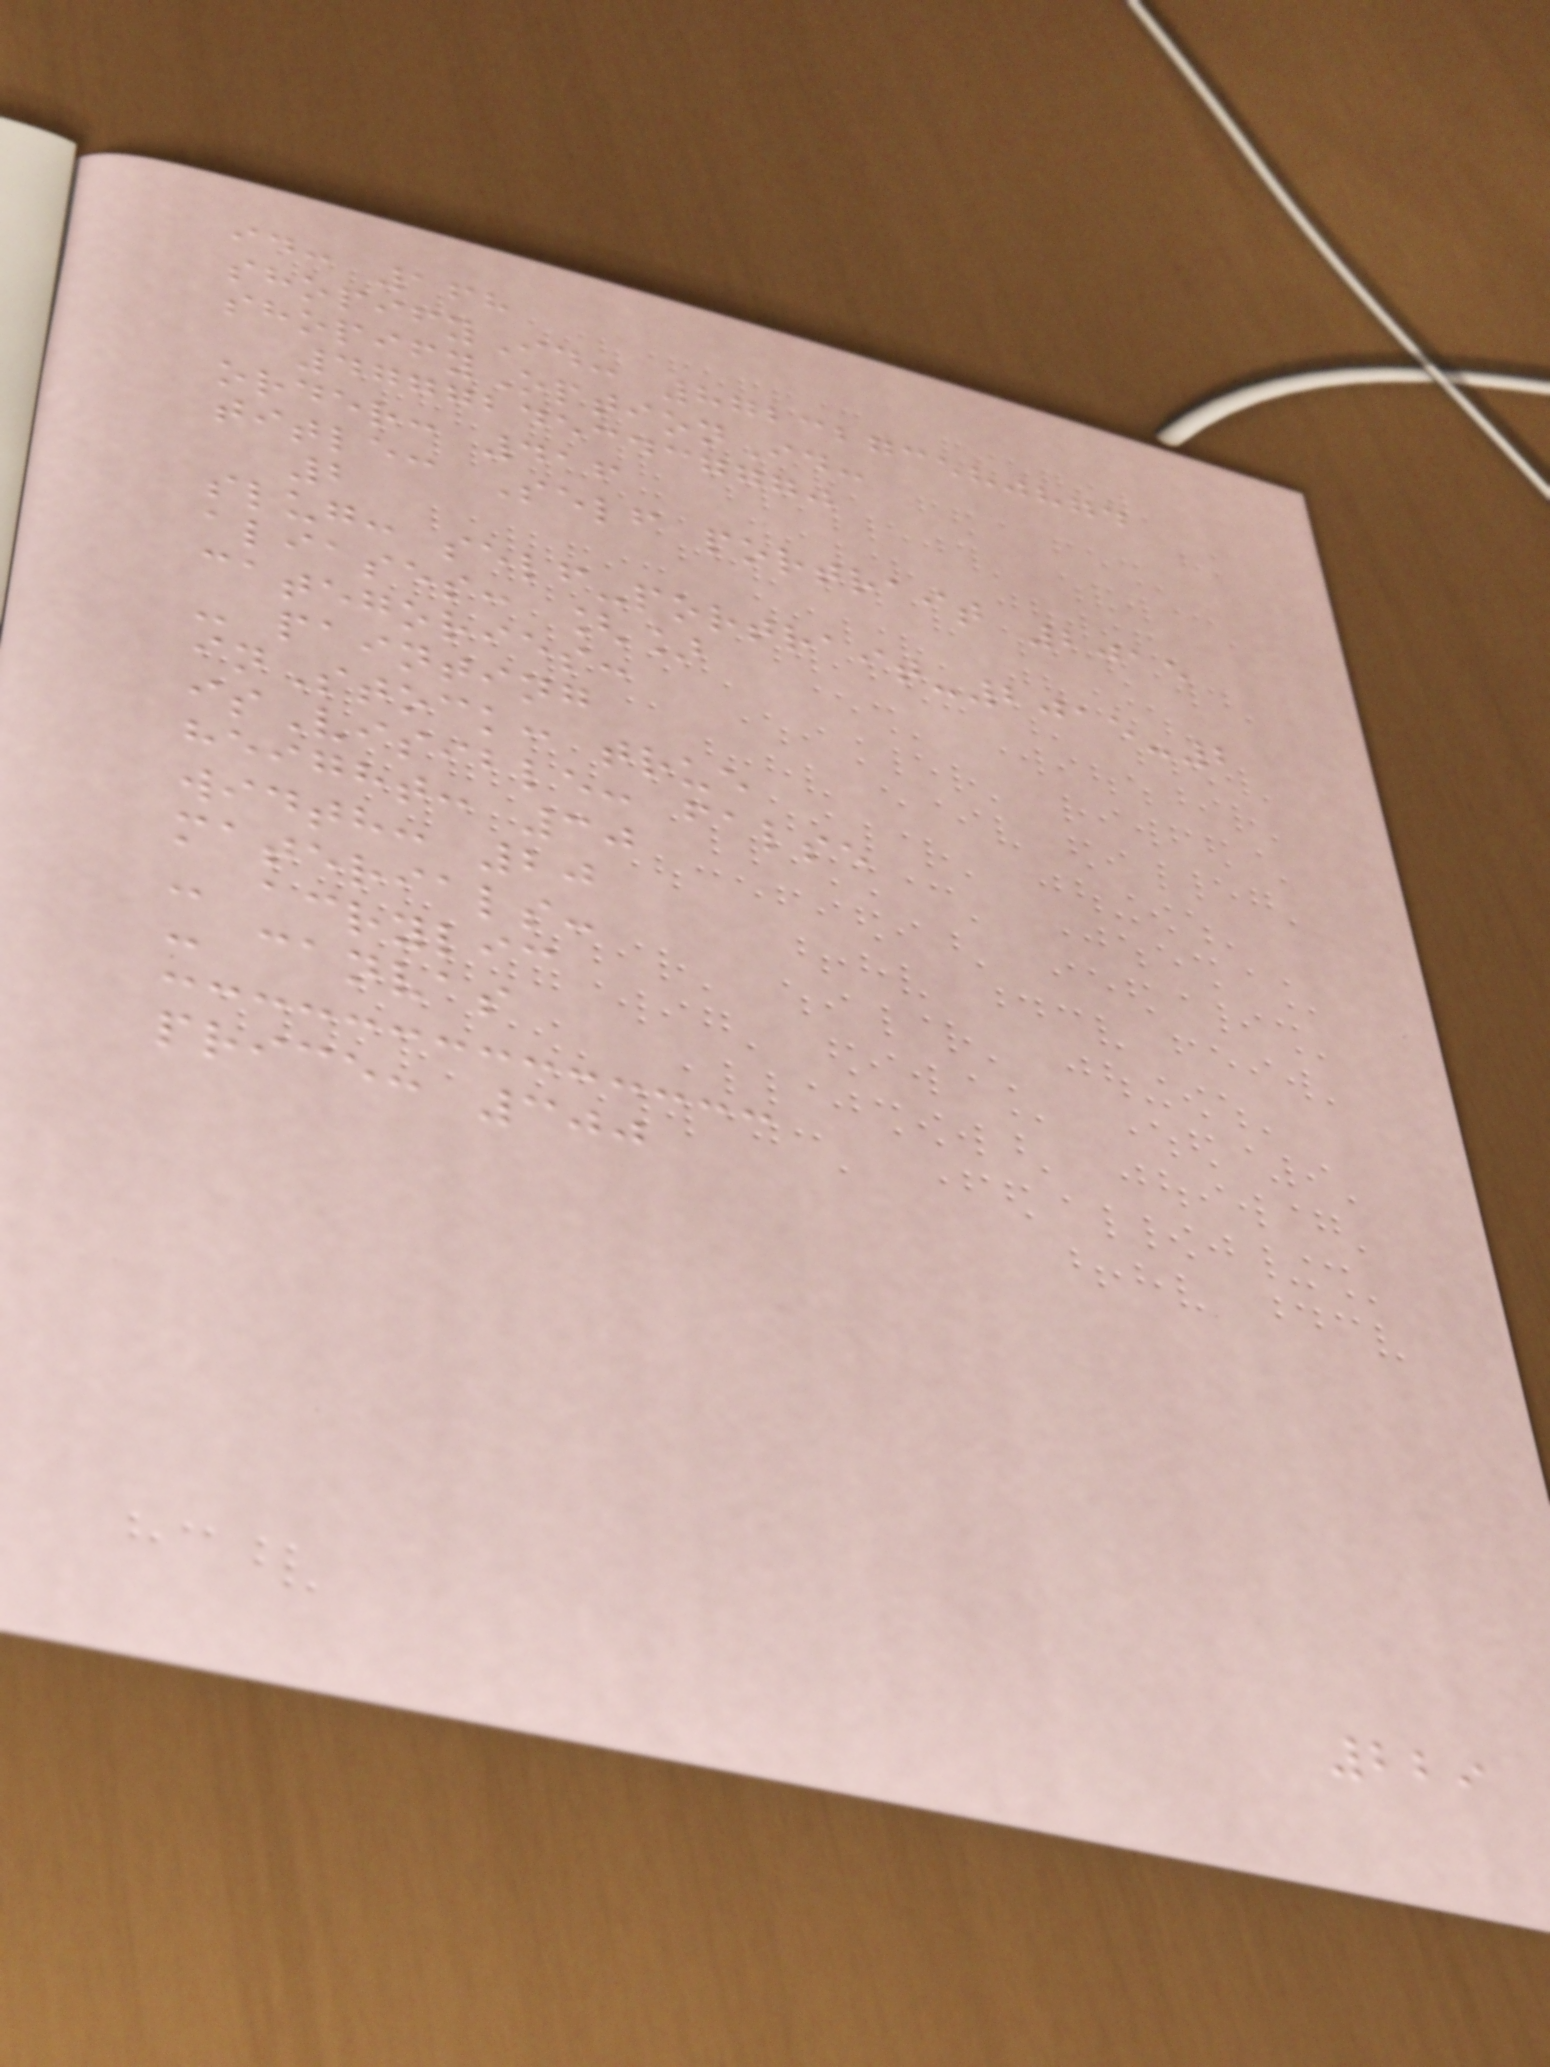id: 168
shopifyId: 8723273580874
shopifyOptionId:
47772453437770
order: 416
title: Self portrait 2015
2
slug: self-portrait-2015-2
aliases: []
categories:
- painting
inStock: true
isVisible: false
height: 30
width: 20
materials:
- acrylic
- canvas
price: 300
229
